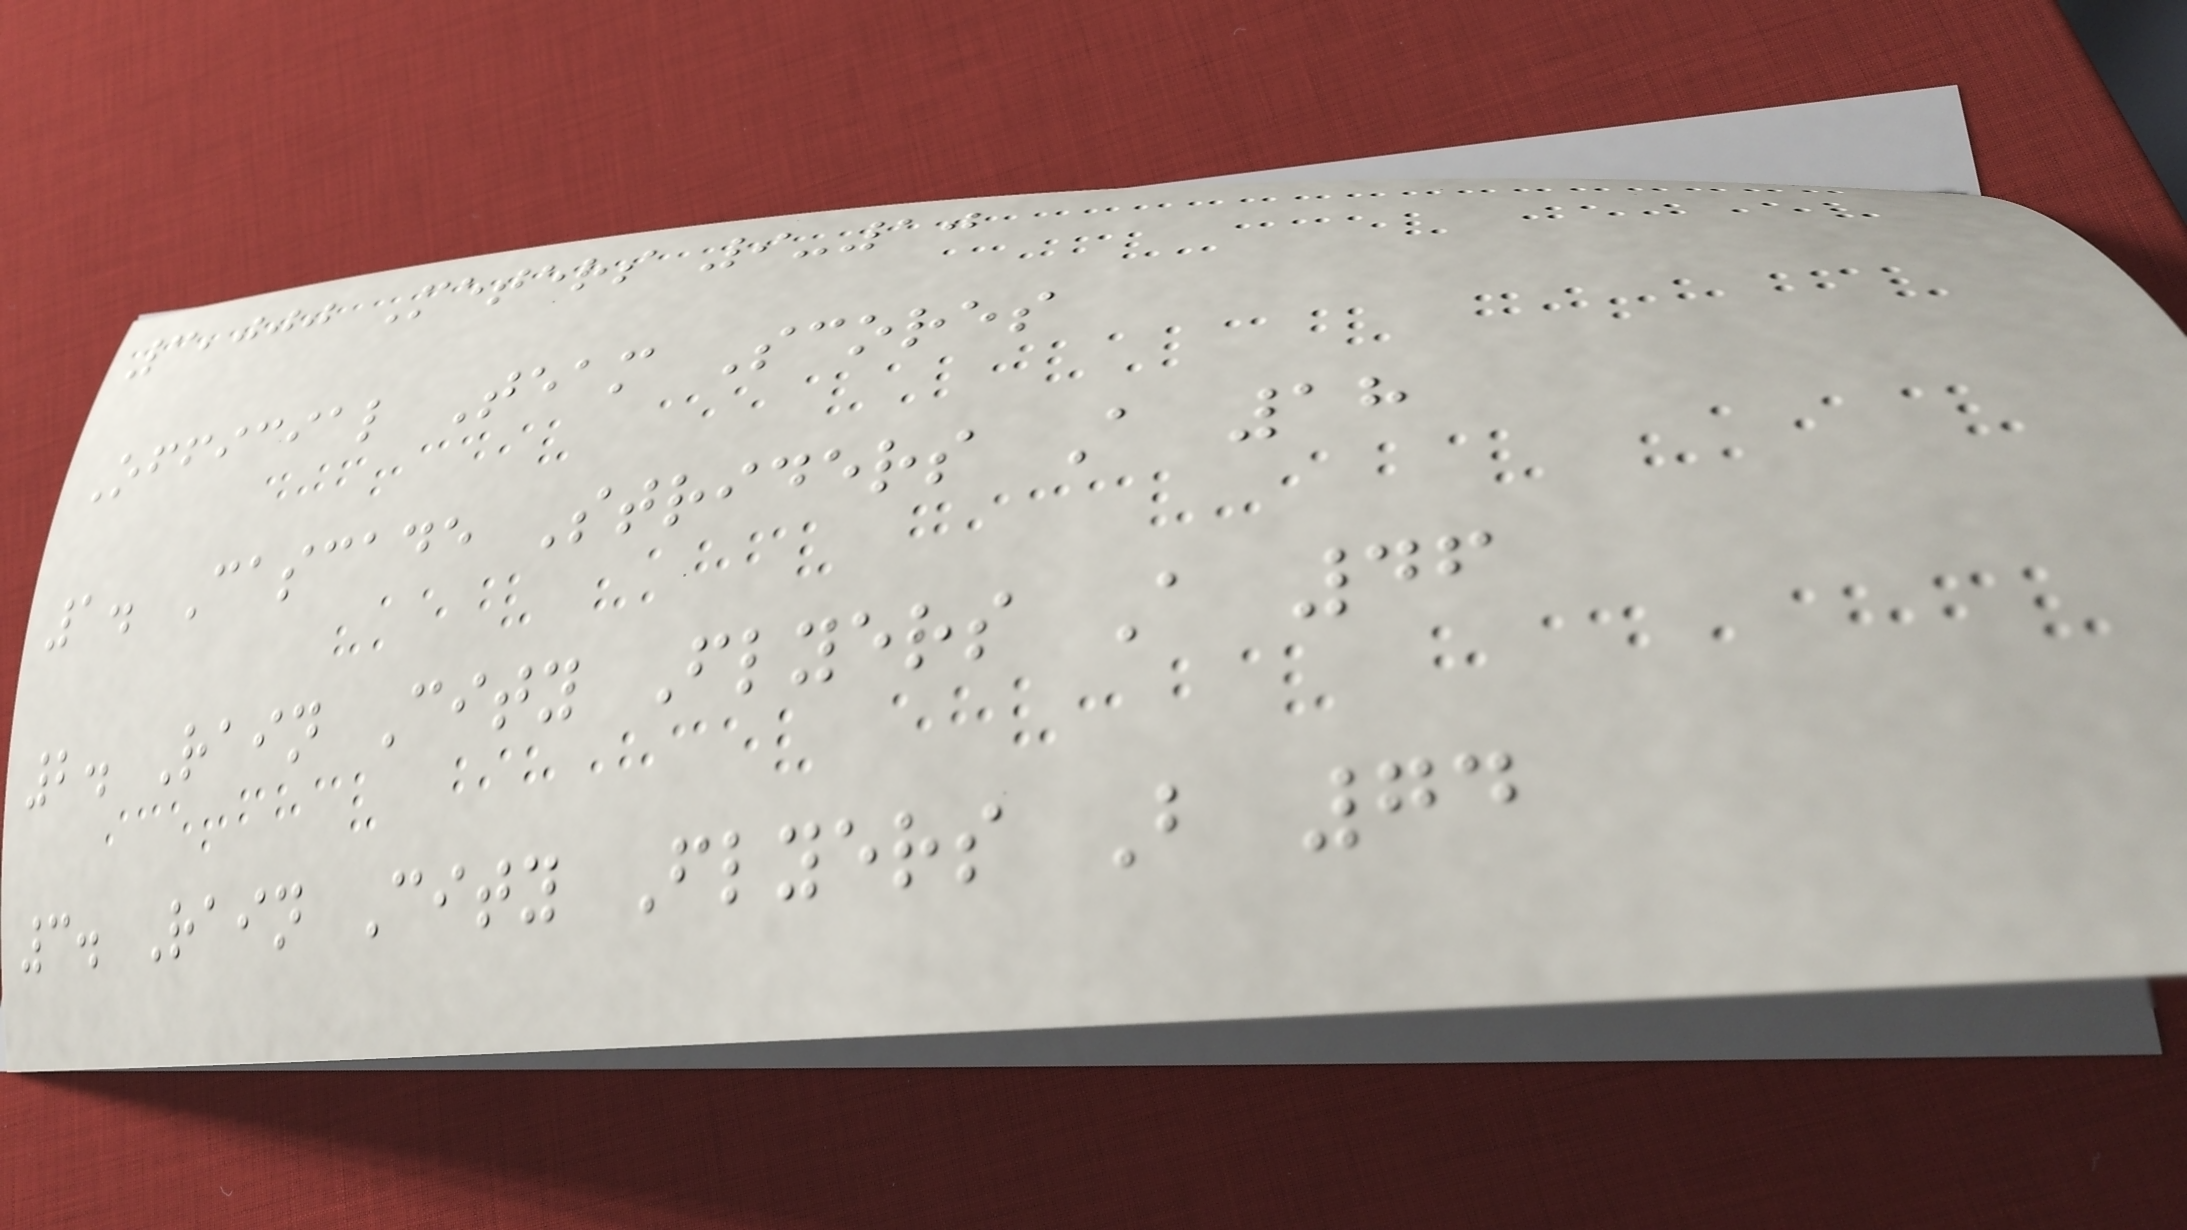3,000 Meters 9-10
Official Team Scores
1. Cascade Striders A 18
2. Rain City Flyers A 46
3. Rain City Flyers B 74
